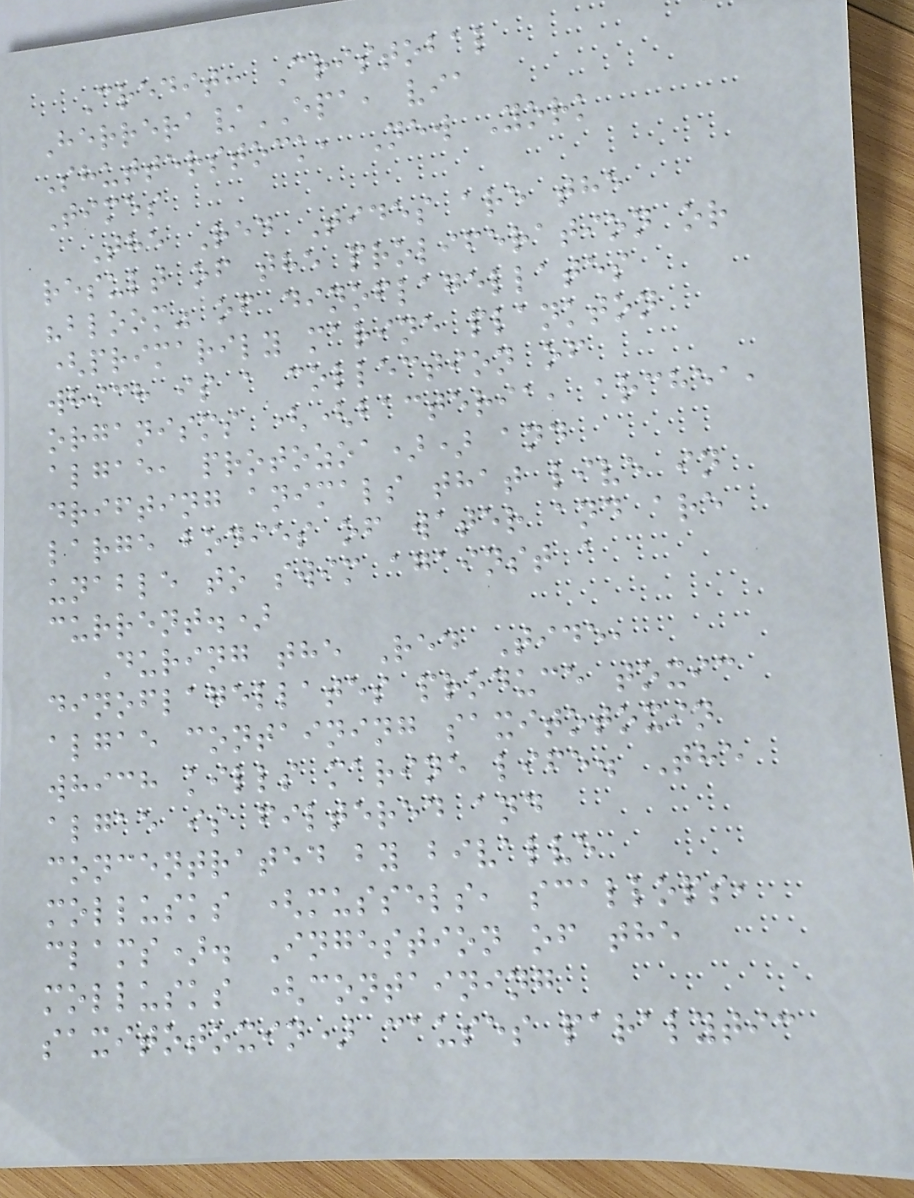Credit: Cristobal
Herrera/EPA, via
Shutterstock, New York
Times
The Red Tides are the
result of the proliferation or
"bloom" of dinoflagellates
(primarily marine plankton
which is a collection of
organisms ((bacteria, archea,
algae, protozoa)) and
drifting animals that live in
large bodies of water and are
unable to swim against a
current.)
During the Red Tide,
dinoflagellates produce toxic
algae containing saxitotoxin
which kills marine life. The
algae is filtered and
concentrated by bivalve
mollusks (mussels, scallops,
clams). Ingestion of the
mollusks (containing
saxitotoxin) causes paralytic
